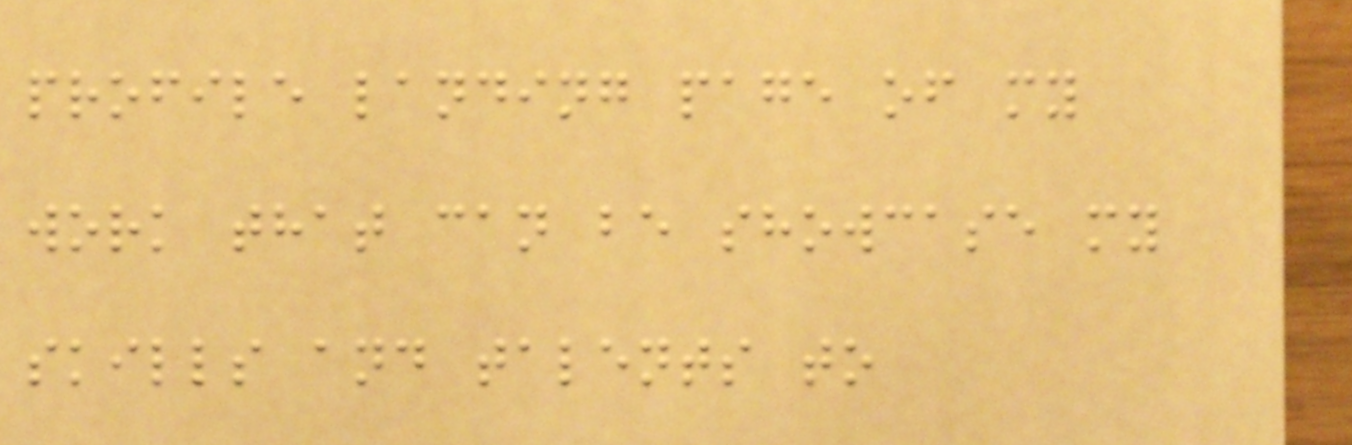profile landing page of my
work that can be showcase my
skills and talents to
